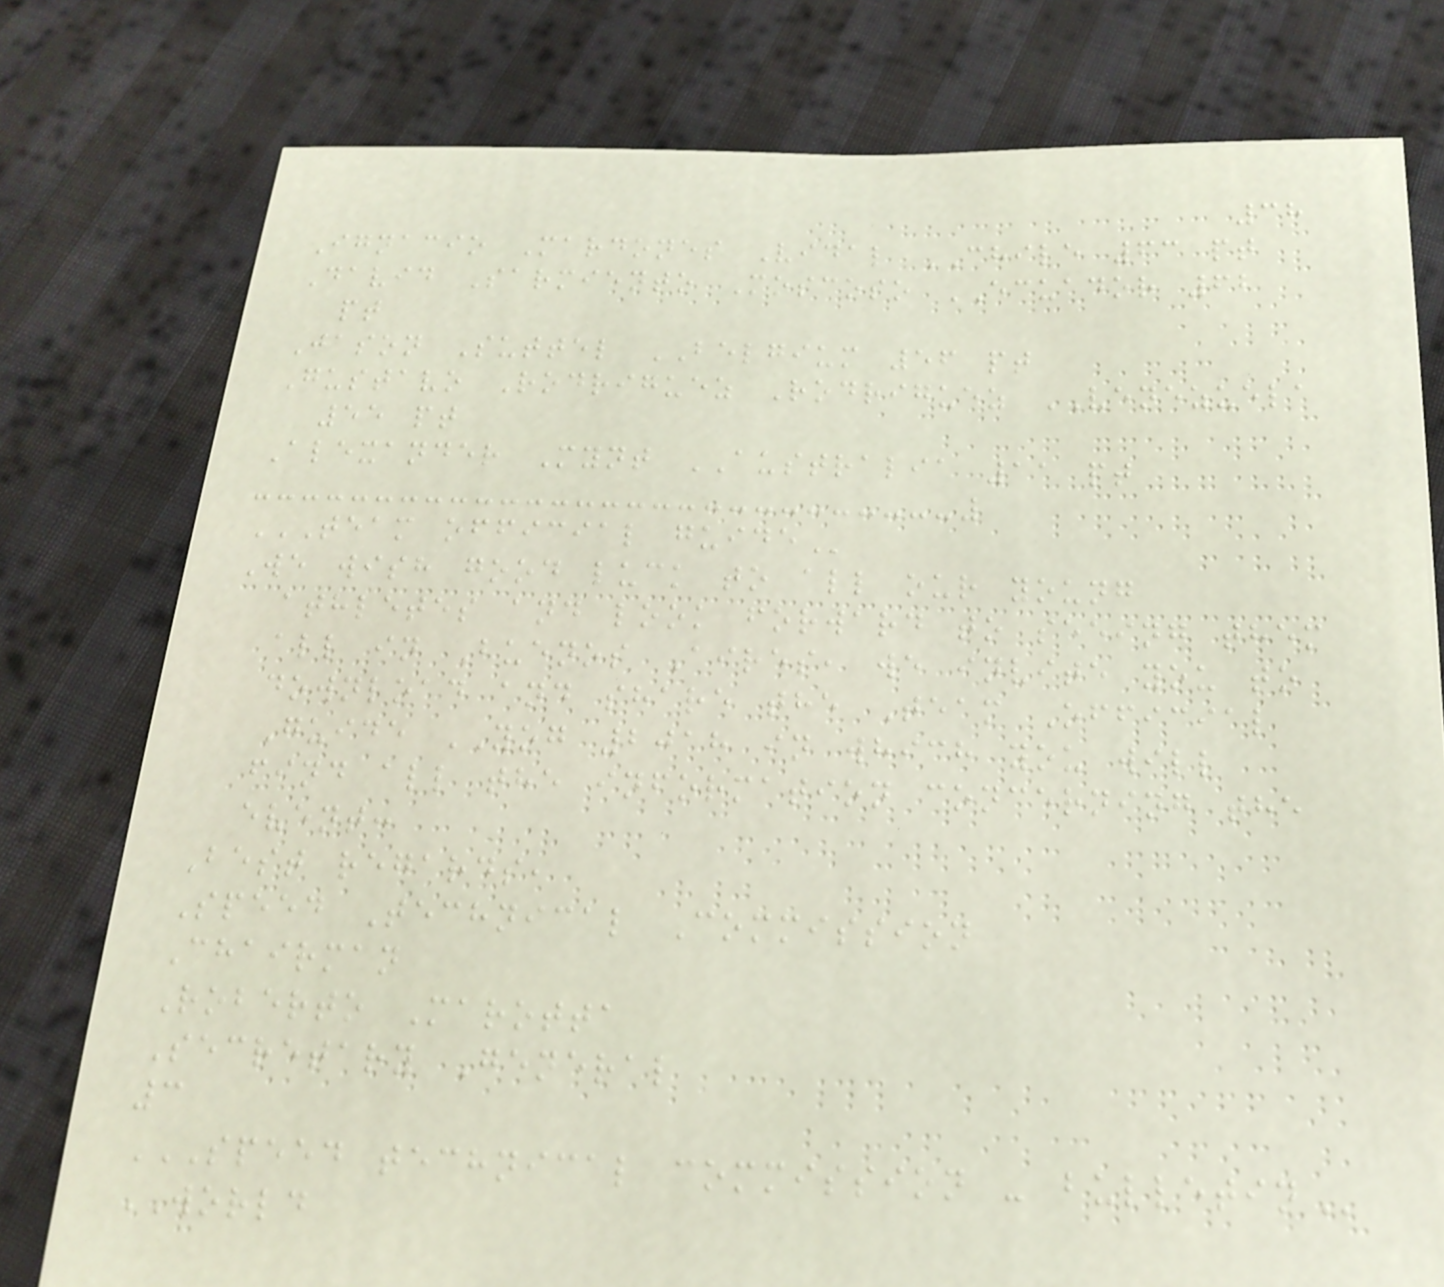38
Ignacio Mardones Vidal CHILE 63 pt
David Sarmiento Moscoso ECUADOR 62
pt
Jason Suttel BELGIUM 56 pt
Gustavo Rodriguez Rodriguez VENEZUELA
55 pt
Alexander Mynt AUSTRALIA 11 pt
TEAM OFFICIAL GUIDE
We wish good luck to all our young
athletes and look forward to seeing them
all in Buenos Aires, we invite you to
download and share the Team Official
Guide YOG 2018 in which you will
find all the information concerning the
event:
Best regards,
Speed Technical Commission
Chairman
Roberto Marotta
Secretary General
3
SPEED TECHNICAL COMMISSION - BULLETIN
WORLD
